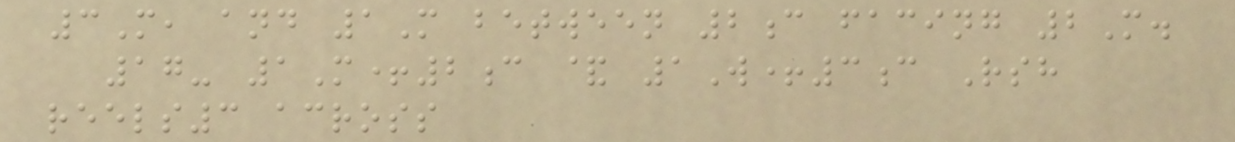3M, and 1M between 2c facing 2M.
17- 1M+2c & 1W+3c Rsh
reels3 across
